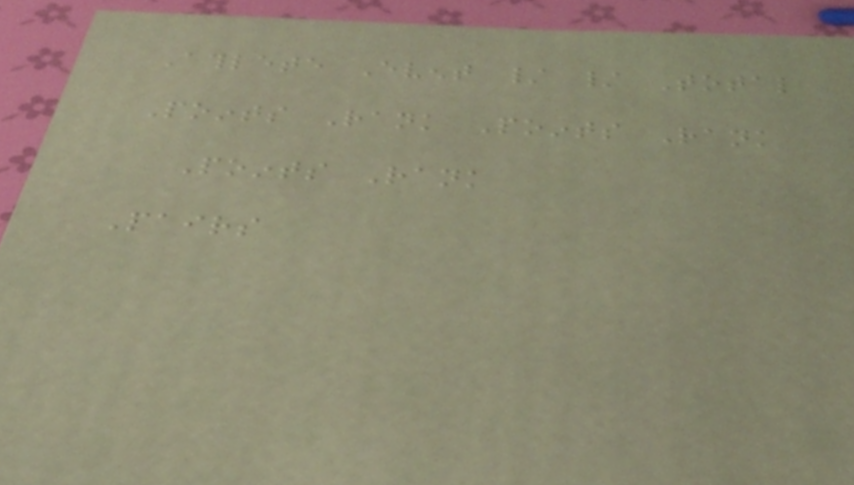Athlete Event / / Total
Points Rank Points Rank
Points Rank
Pairs
